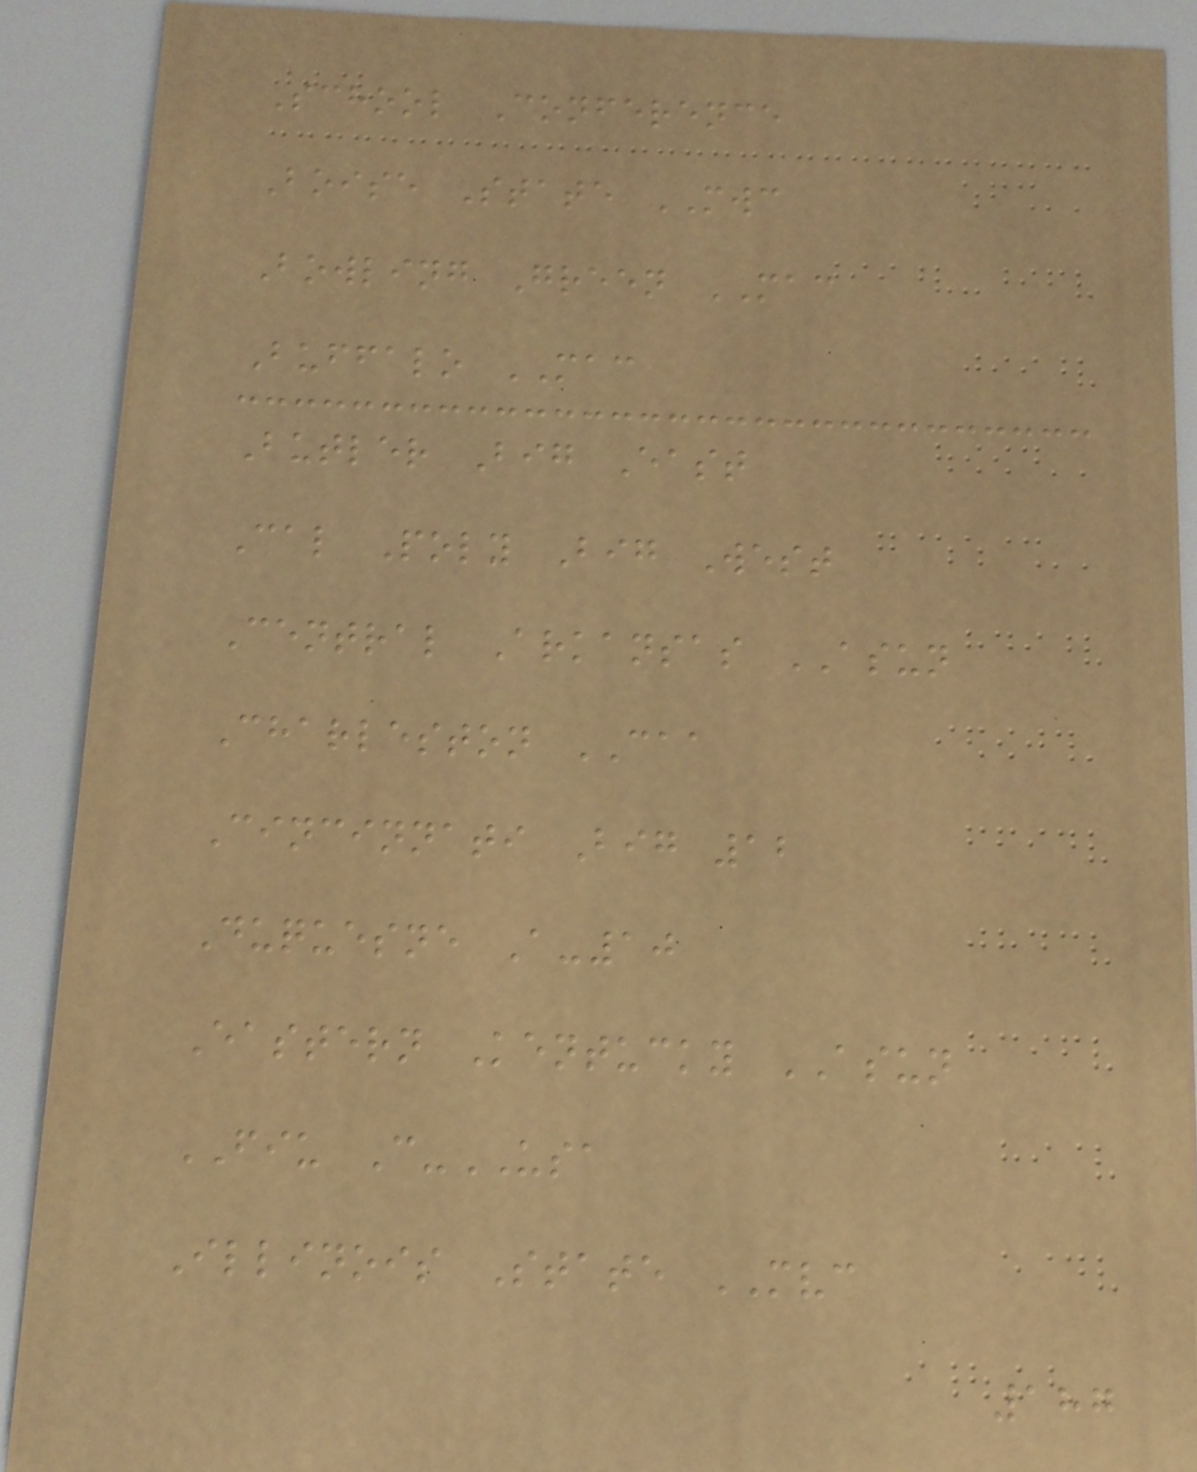School Conference
Boise State MWC
Bowling Green MAC
Buffalo MAC
Butler Big East
Cal Poly Big West
Central Arkansas ASUN
Charleston CAA
Cincinnati Big 12
Duquesne A-10
Eastern Kentucky ASUN
FIU C-USA
Illinois State MVC
187
